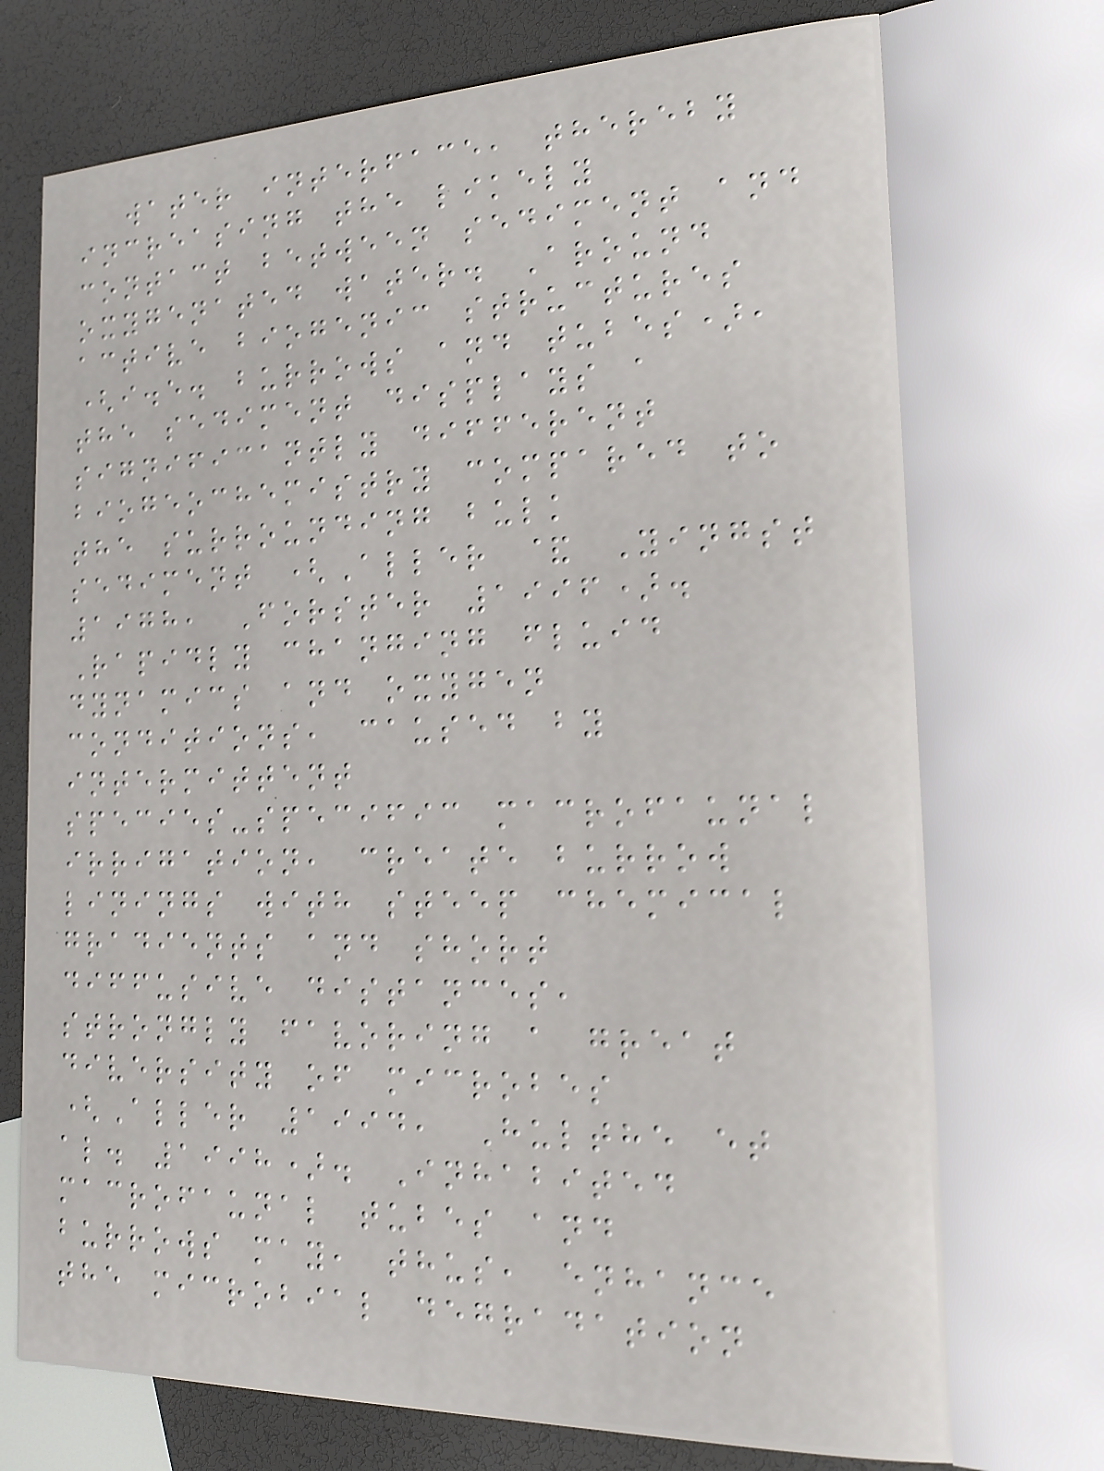water interface, thereby
increasing the likely
contact between sediment and
oxygenated water. Around
active biogenic structures
(i.e. burrows and tubes),
the sediment displays a
significantly different
biogeochemistry compared to
the surrounding bulk
sediment (Aller & Yingst
1978, Forster 1996).
Rapidly changing fluid
dynamics and oxygen
conditions, caused by
intermittent
species-specific macrofaunal
irrigation, create burrow
linings with steep chemical
gradients and short
diffusive distances,
strongly favoring a great
diversity of microbes
(Aller 1994, Hulthe et
al. 1998). Inhabited
macrofaunal tubes and
burrows may, thus, enhance
the microbial degradation
